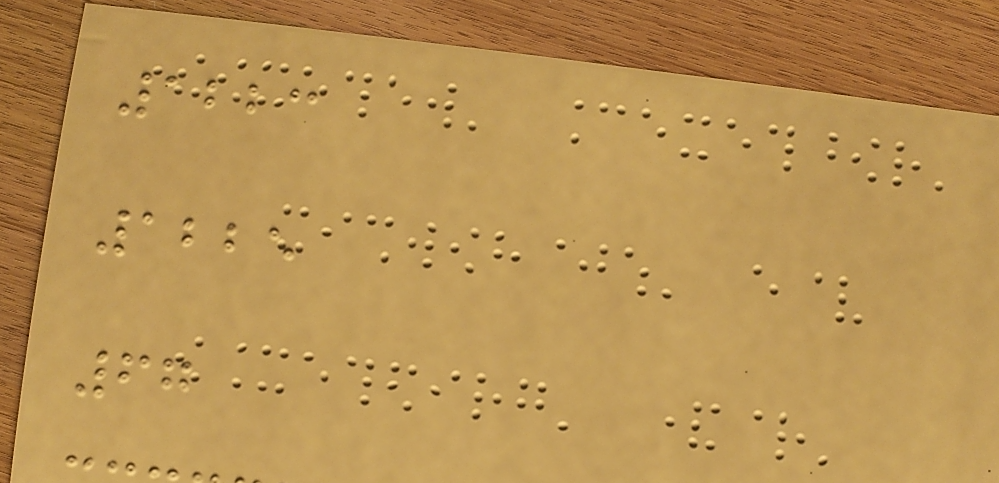1223
1225
67
